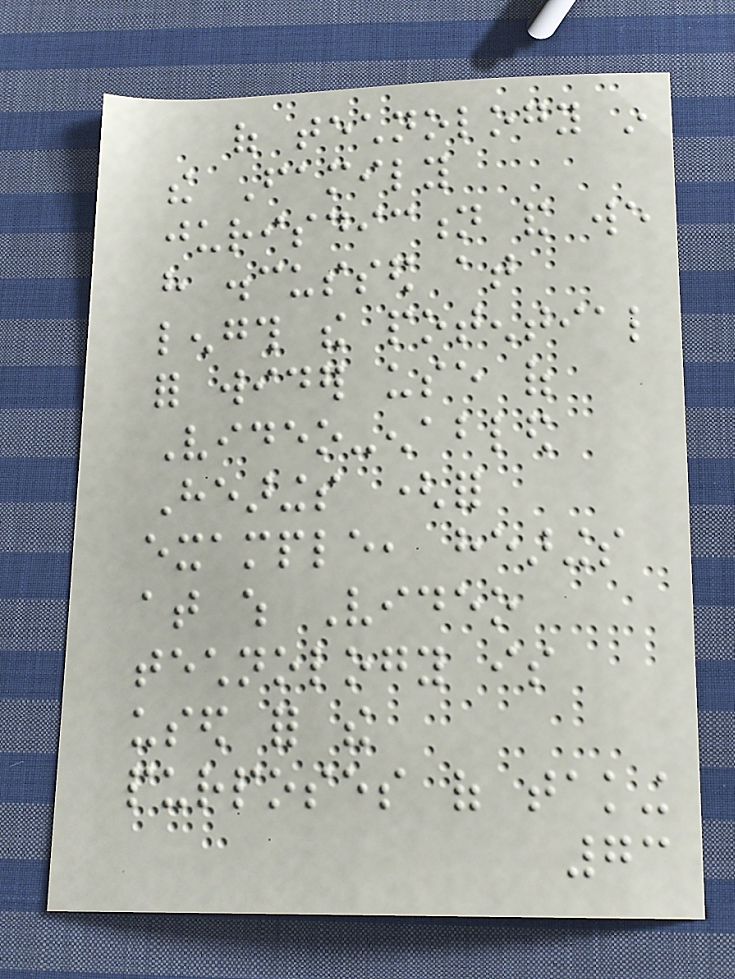of technology in
the Family
jurisdiction and we
have discussed at
length the potential
for wider use of
Video-enabled
Hearings (for
example, hearings
at which Video
technology is
used for the
purposes of taking
73
